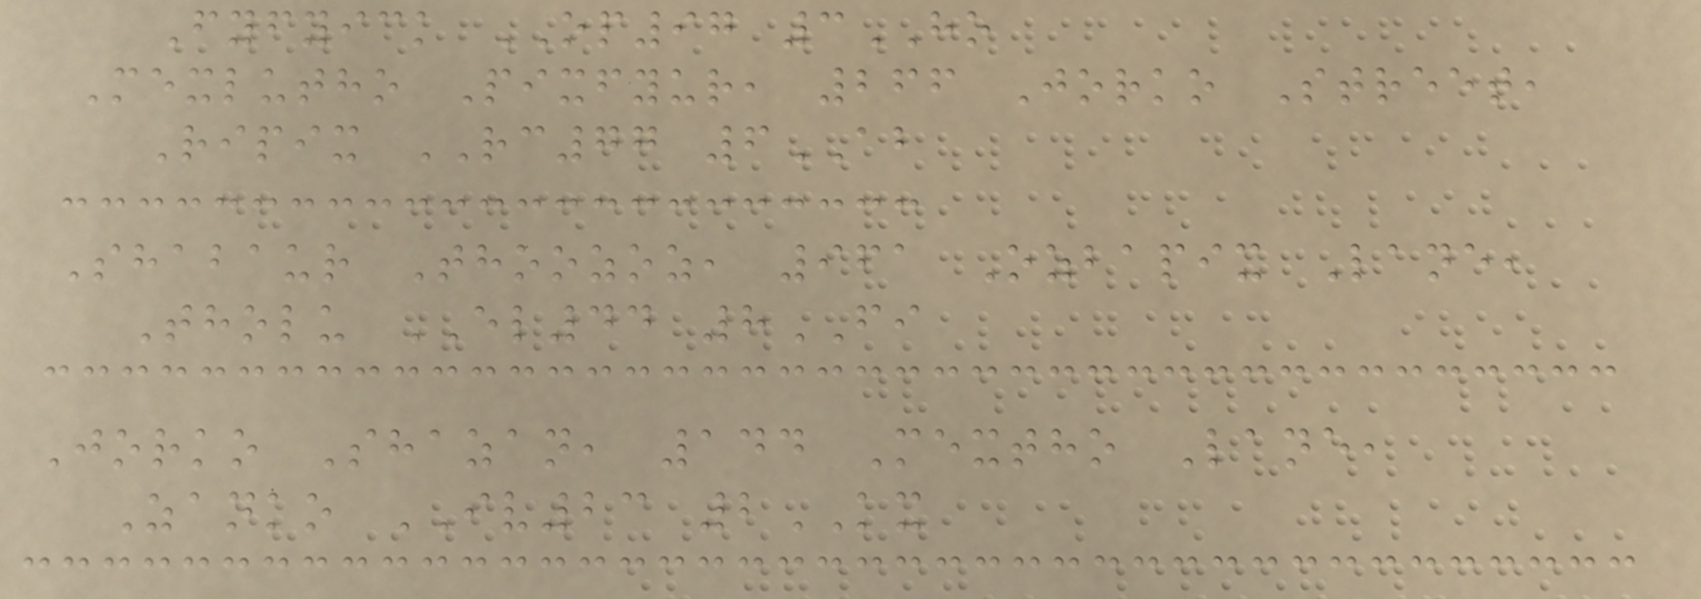Fyfyick OP97 3HO
Mexlutho Pixfyur, 266 Jorko Street,
Ripix RC77 6AB
Shabaur Thoozoz, 961 Ozbapix Lane,
Tholu EL44 8FI
Jorko Shazan, 144 Mextho Lane,
Zanko IV23 2KX
